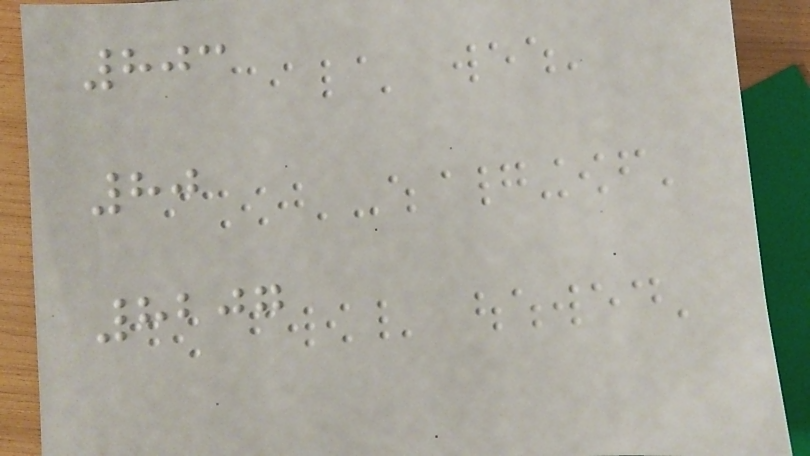803
80
8207
